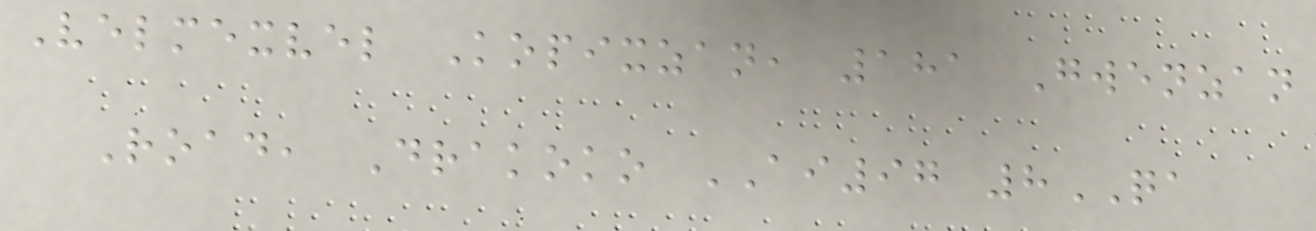Velmexvel Kopixzan, 181 Gwenzan
Road, Drakoko AI97 8QA
